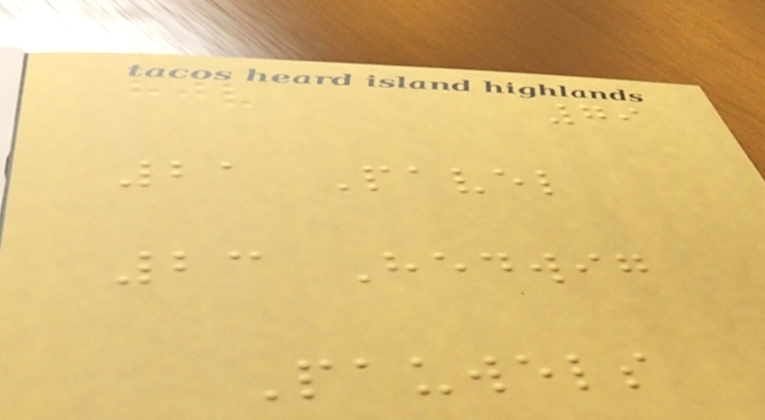79
21 Pavel
23 Hedwig
Pauwels
